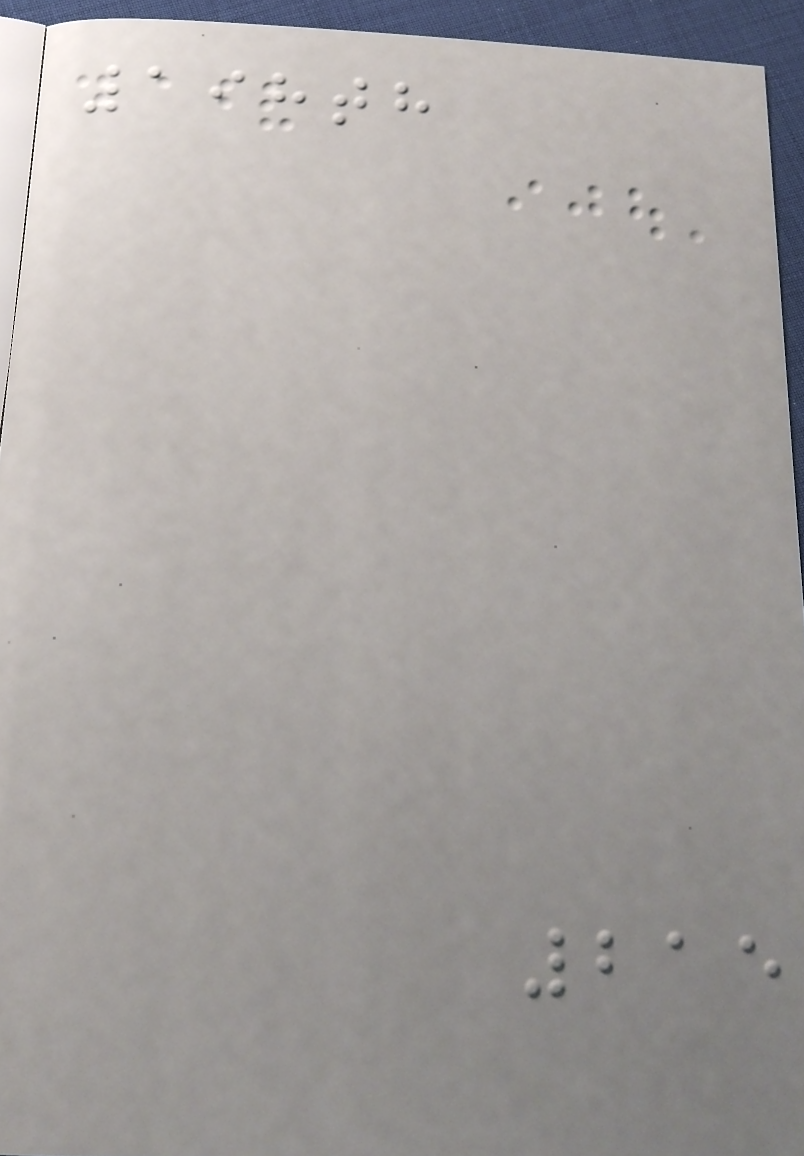198th
215
